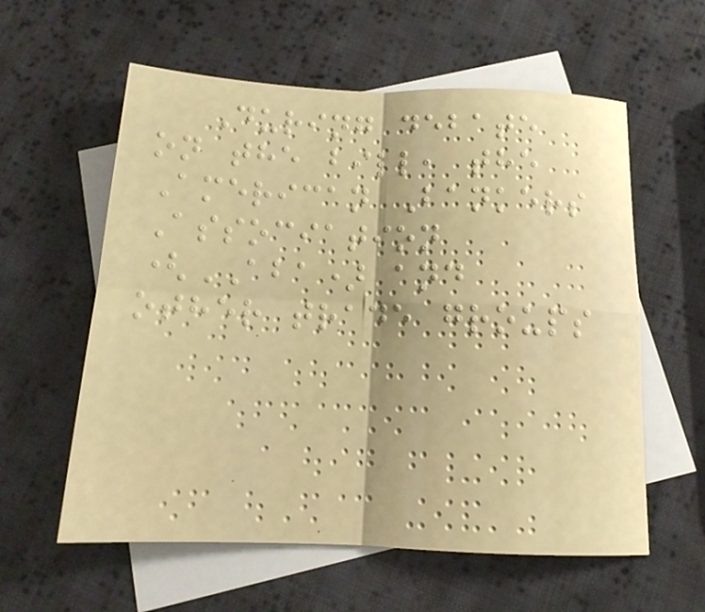During debate
on the bill, the
American Bankers
Association
(ABA) and
other trade groups
